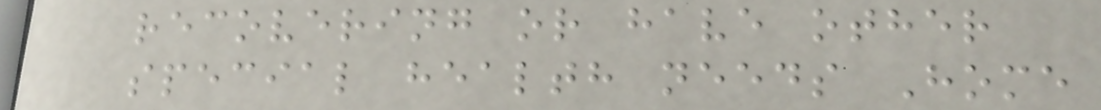recovering or have other
special health needs Home
